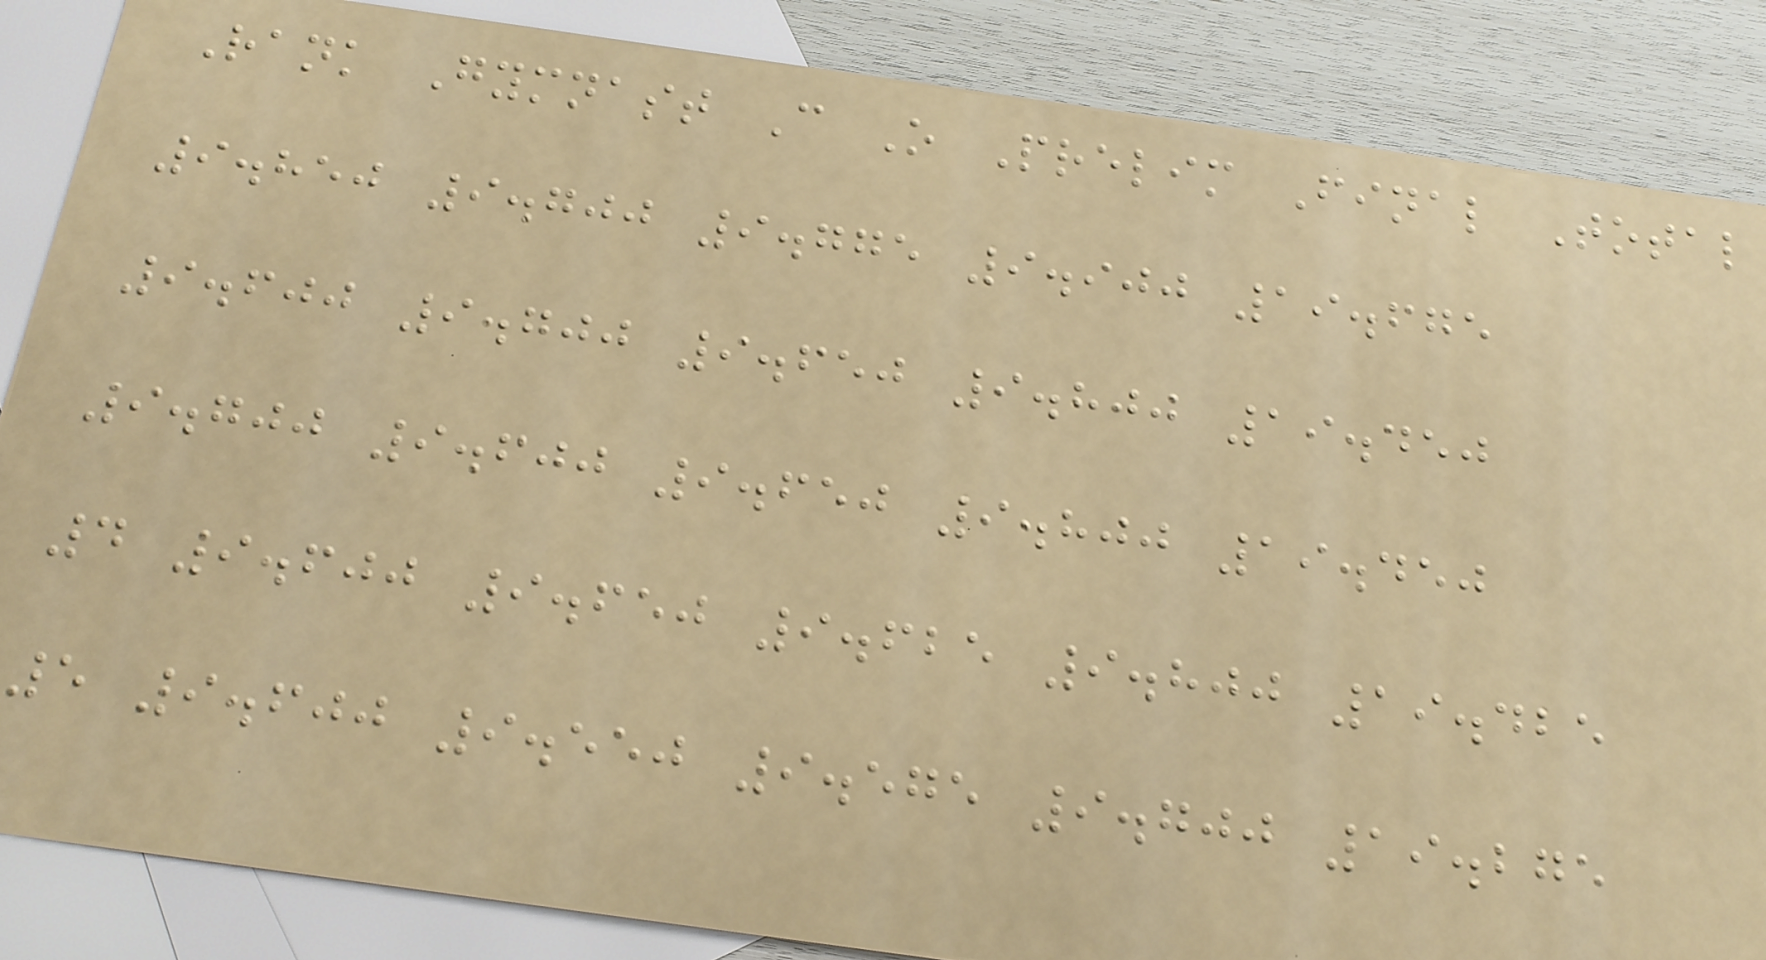Rank Gymnast C O Prelim Final Total
9.850 9.700 9.775 9.900 19.675
9.600 9.700 9.650 9.800 19.450
9.700 9.600 9.650 9.800 19.450
4 9.600 9.650 9.625 9.800 19.425
5 9.600 9.550 9.575 9.700 19.275
